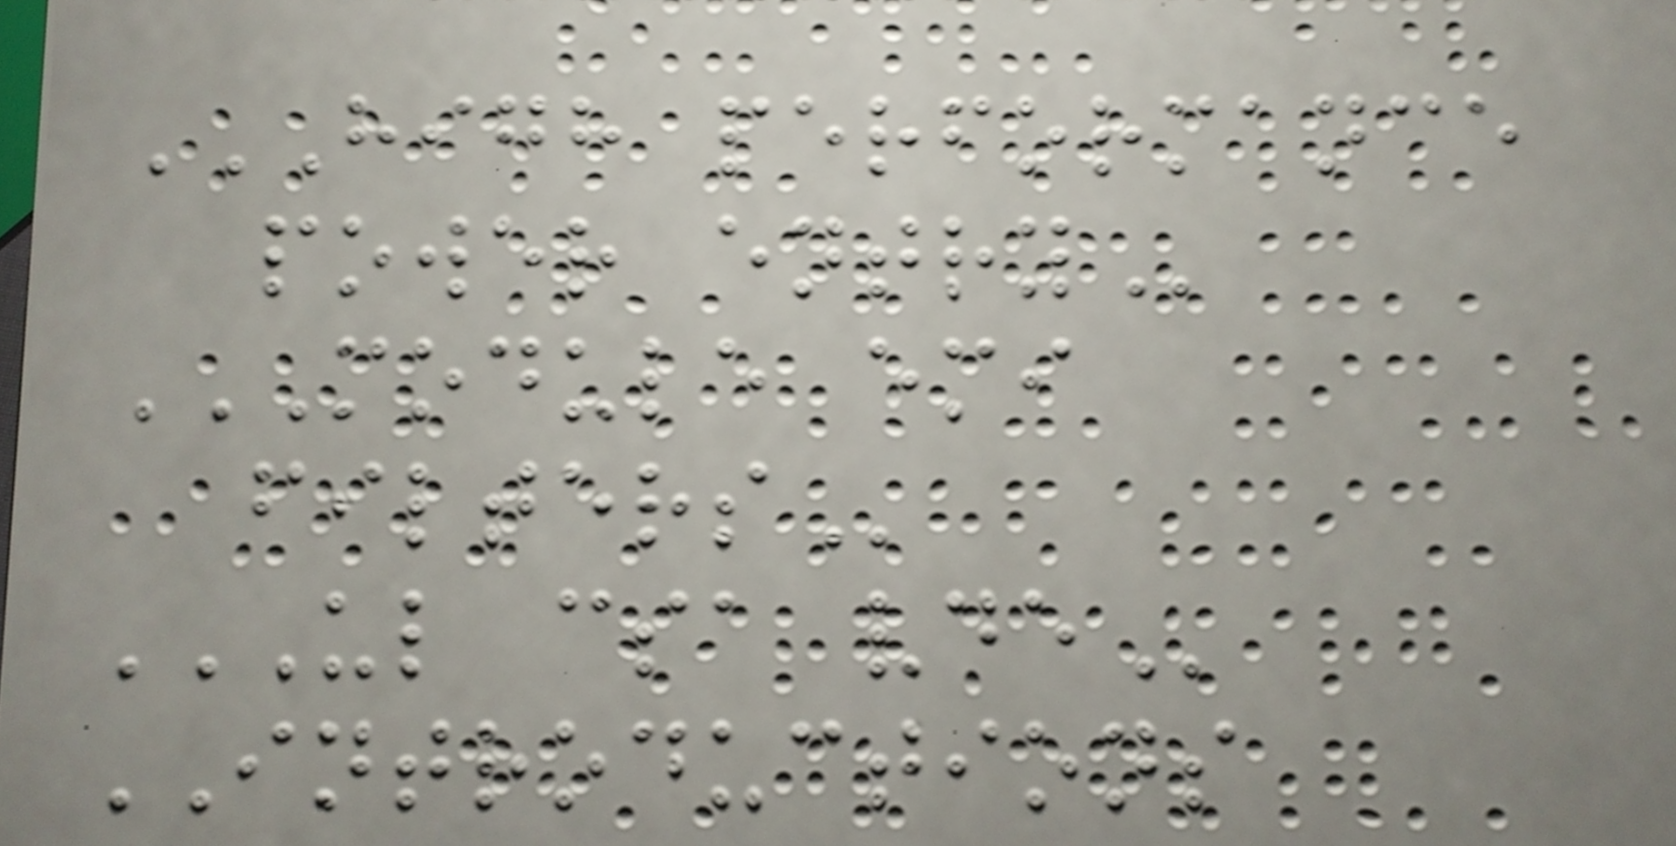HIGH PERFORMANCE
POWER ENTRY
MODULE EMI
FILTERS
UL CSA VDE
INTRODUCTIONS
